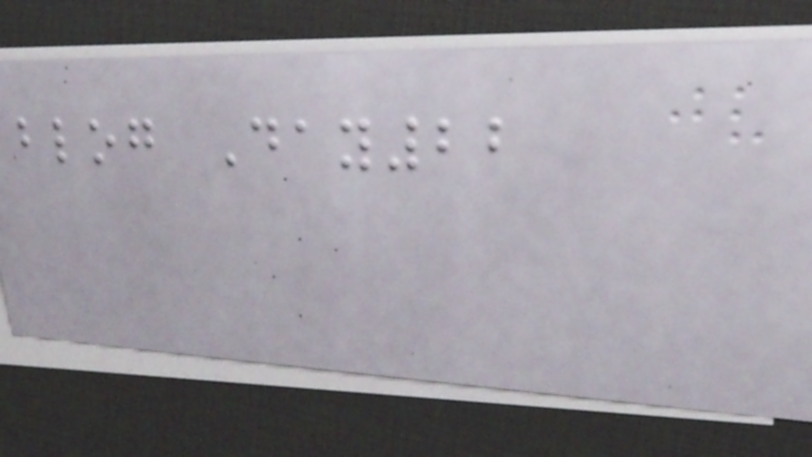blog Day22
